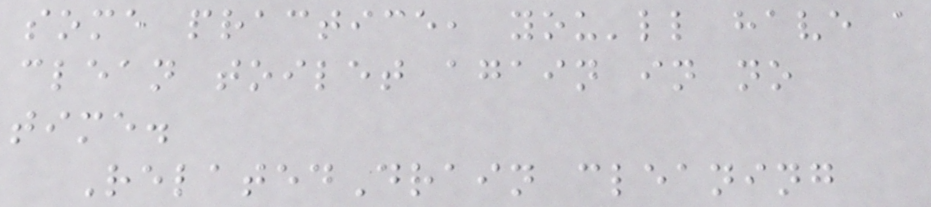some practice, you'll have a
clean toilet again in no
time.
RelatedDrain cleaning
